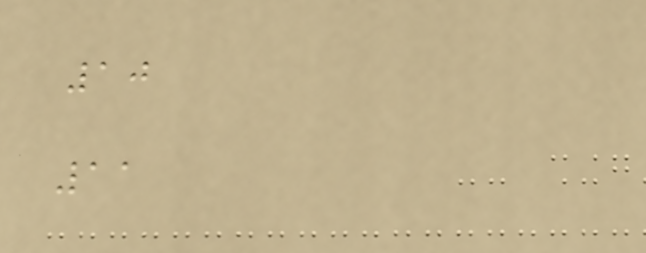10
11
